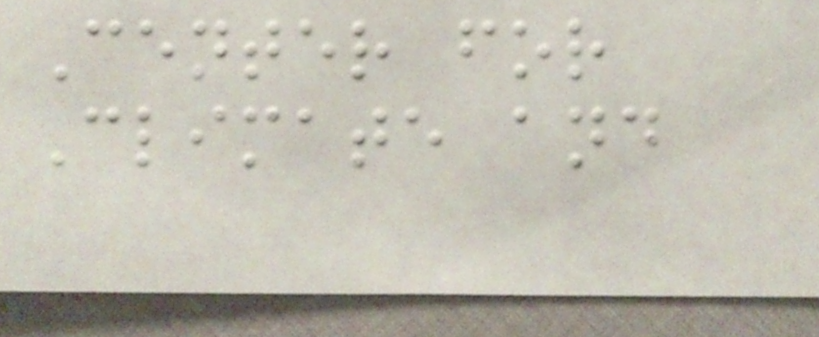Center for
Climate and
